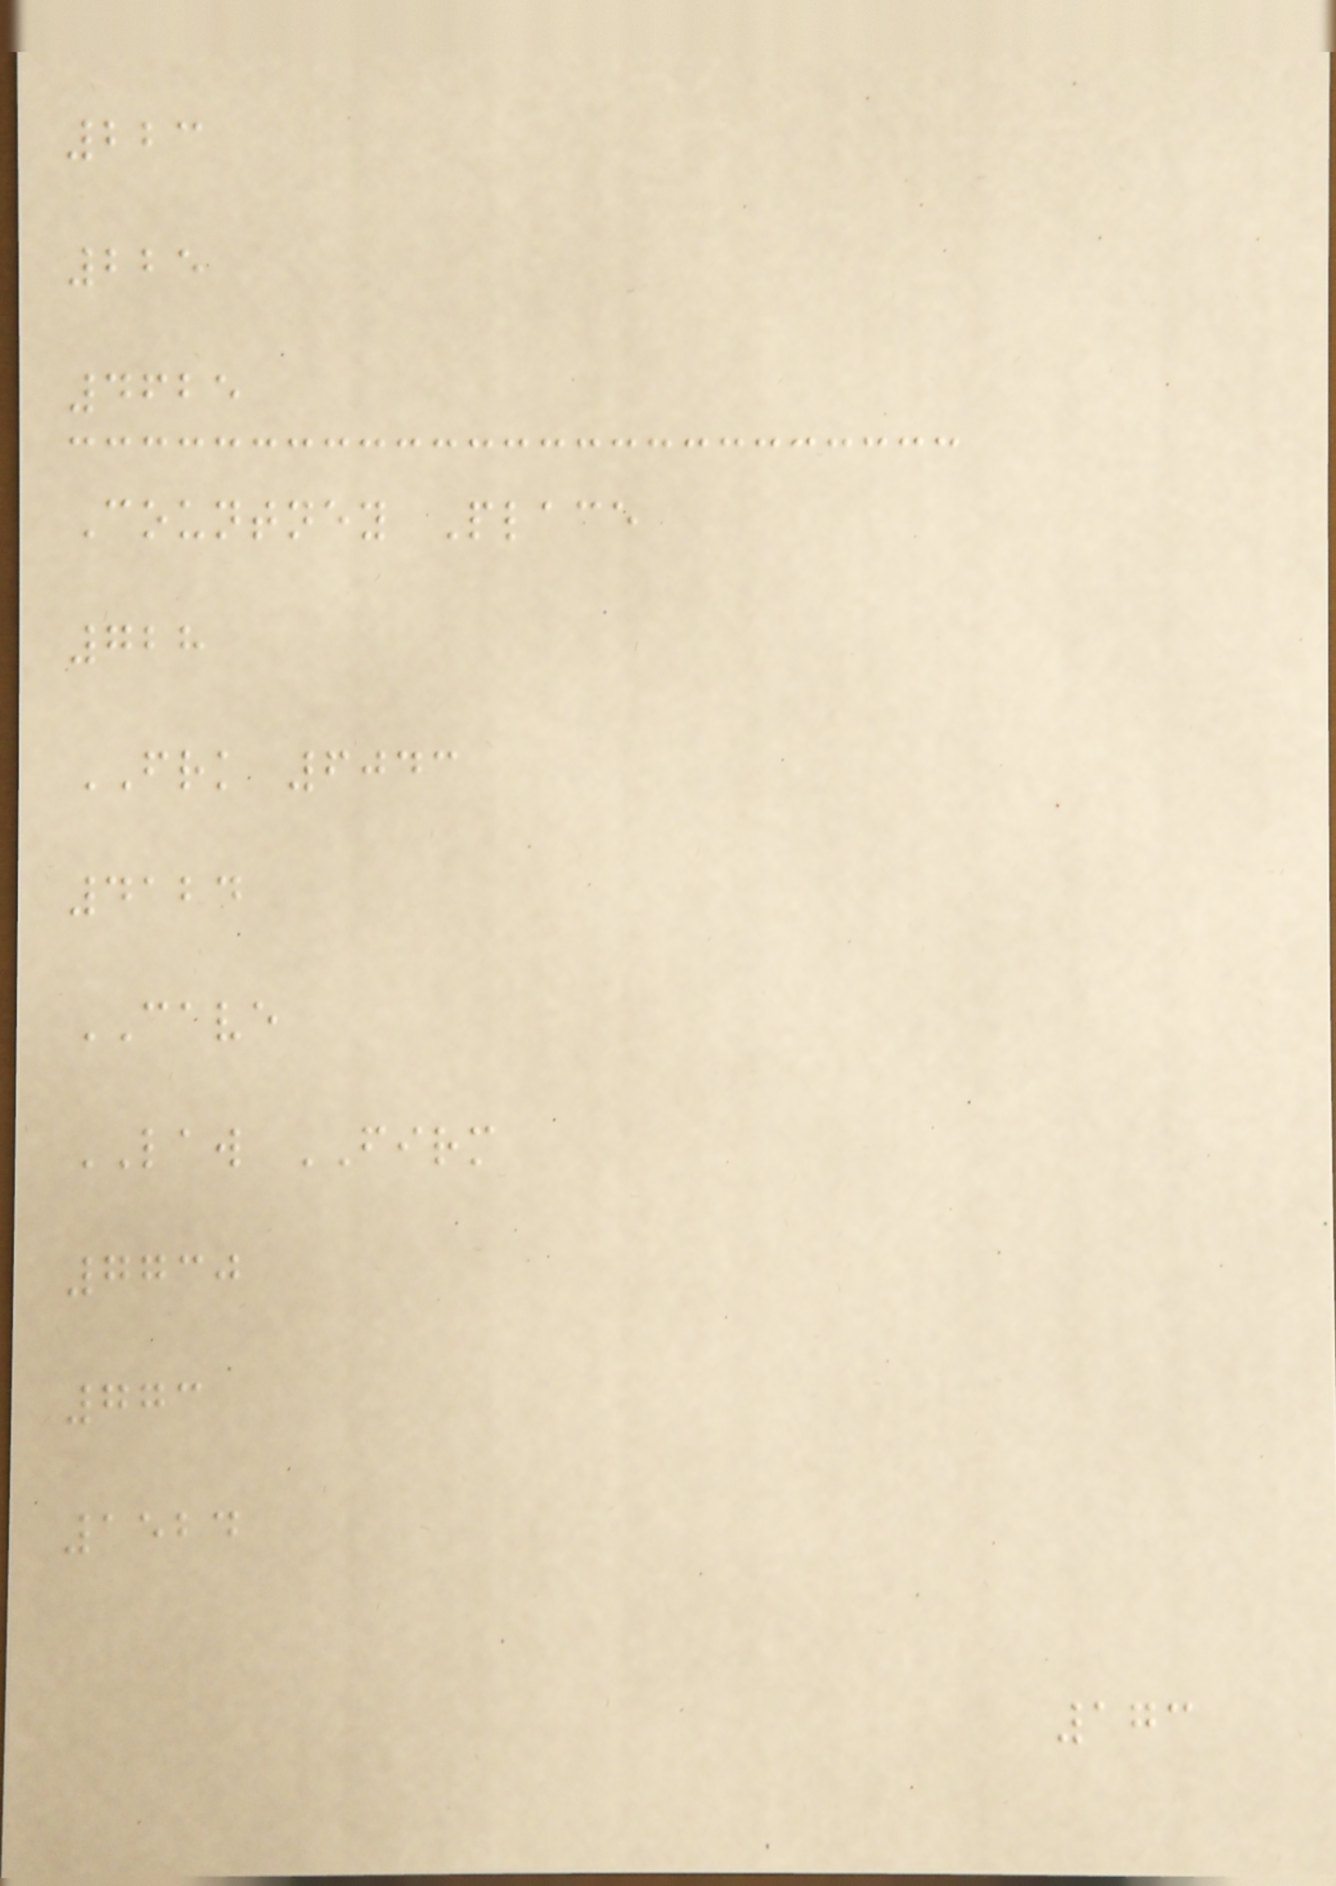223
225
4625
Countney Place
728
FRK 6043
4124
CAVE
LAW FIRM
7730
773
1524
173
